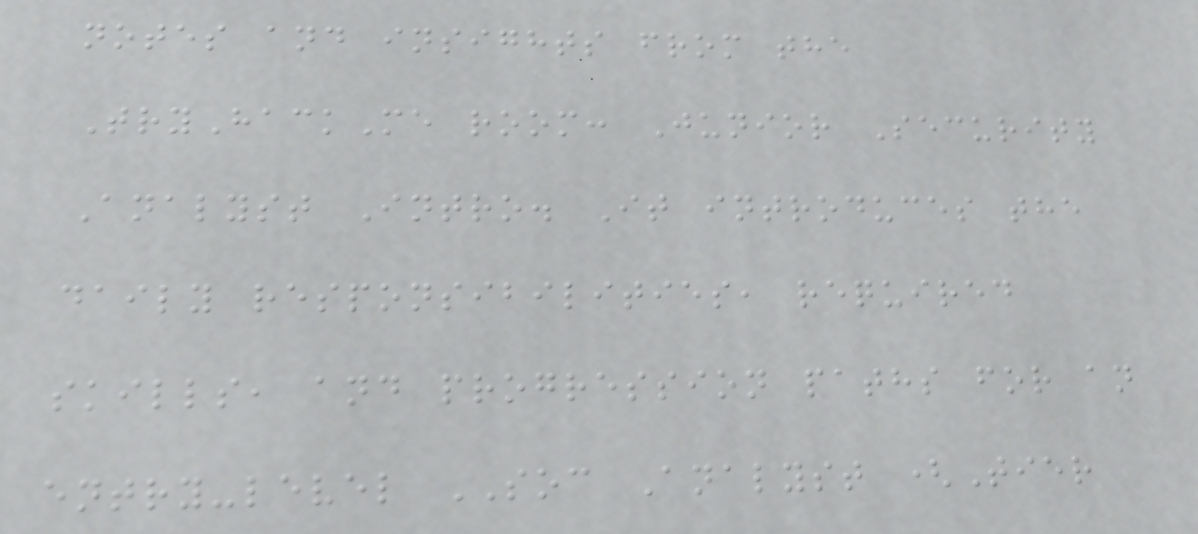notes and insights from the
TryHackMe room: Junior Security
Analyst Intro. It introduces the
daily responsibilities, required
skills, and progression paths for an
entry-level SOC Analyst (Tier
